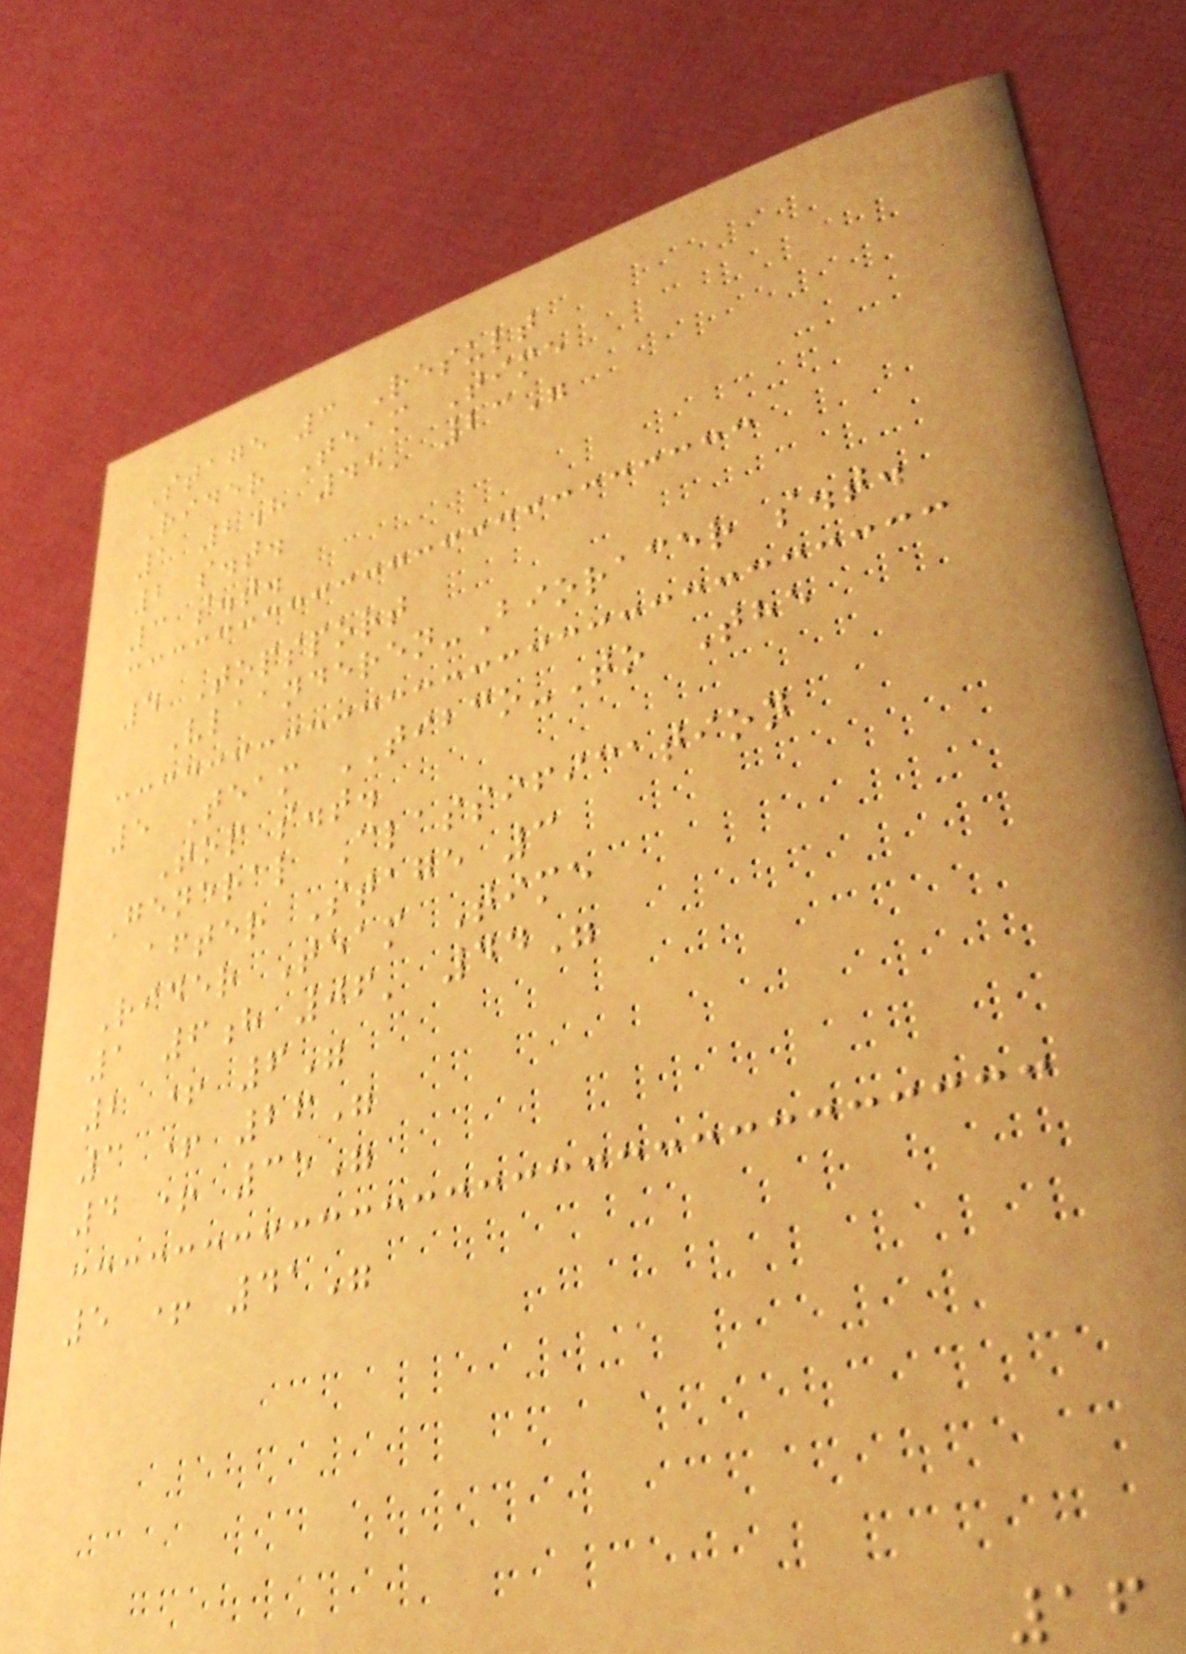Stage 3 Result
Rider Team Time
1 2h 45' 23"
2 s.t.
3 s.t.
4 Topsport
Vlaanderen-Bioracer s.t.
5 Team TIBCO-To The
Top s.t.
General Classification
after Stage 3
Rider Team Time
1 6h 06' 44"
2 + 6"
3 + 26"
4 + 35"
5 + 41"
16
